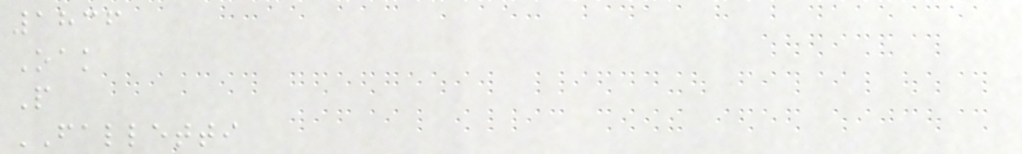1836
Oak
P
FALLETTI
